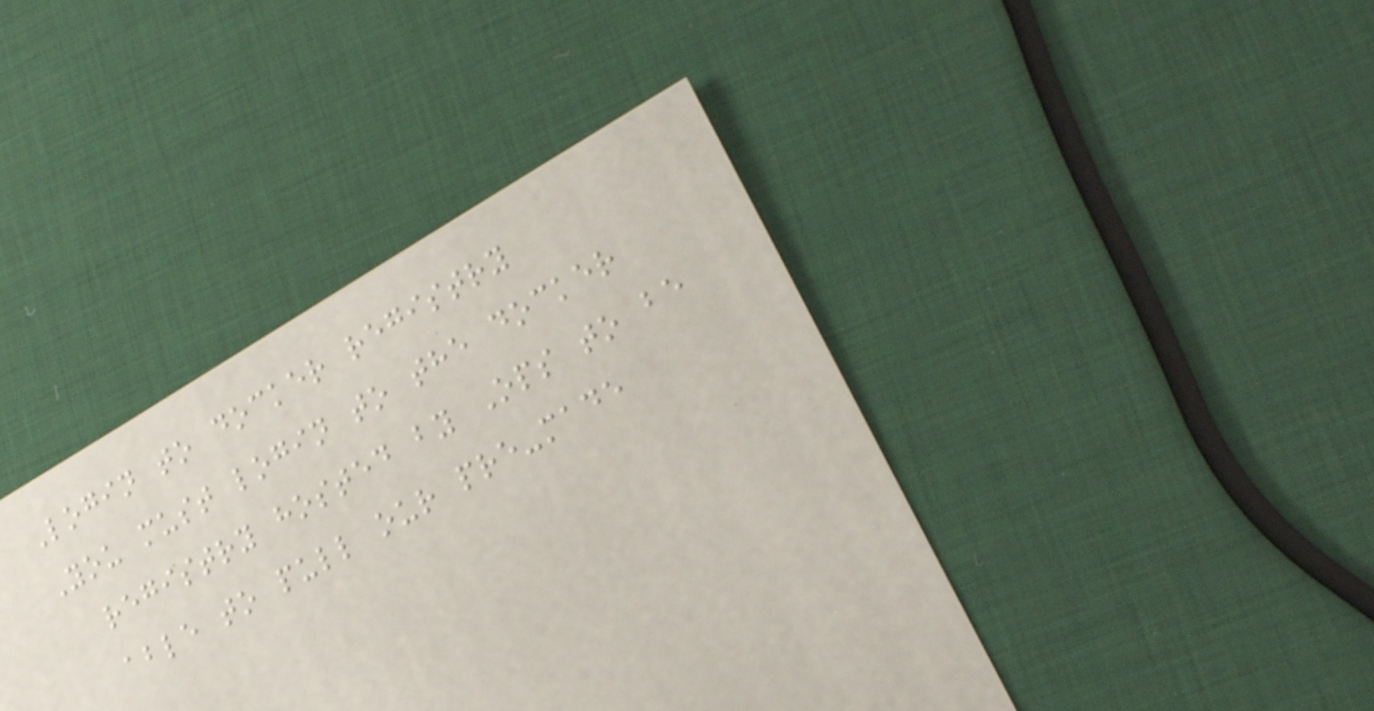Login to docker registry
You must login to the docker
registry hosted by Ops to be
able to pull our pre-made
